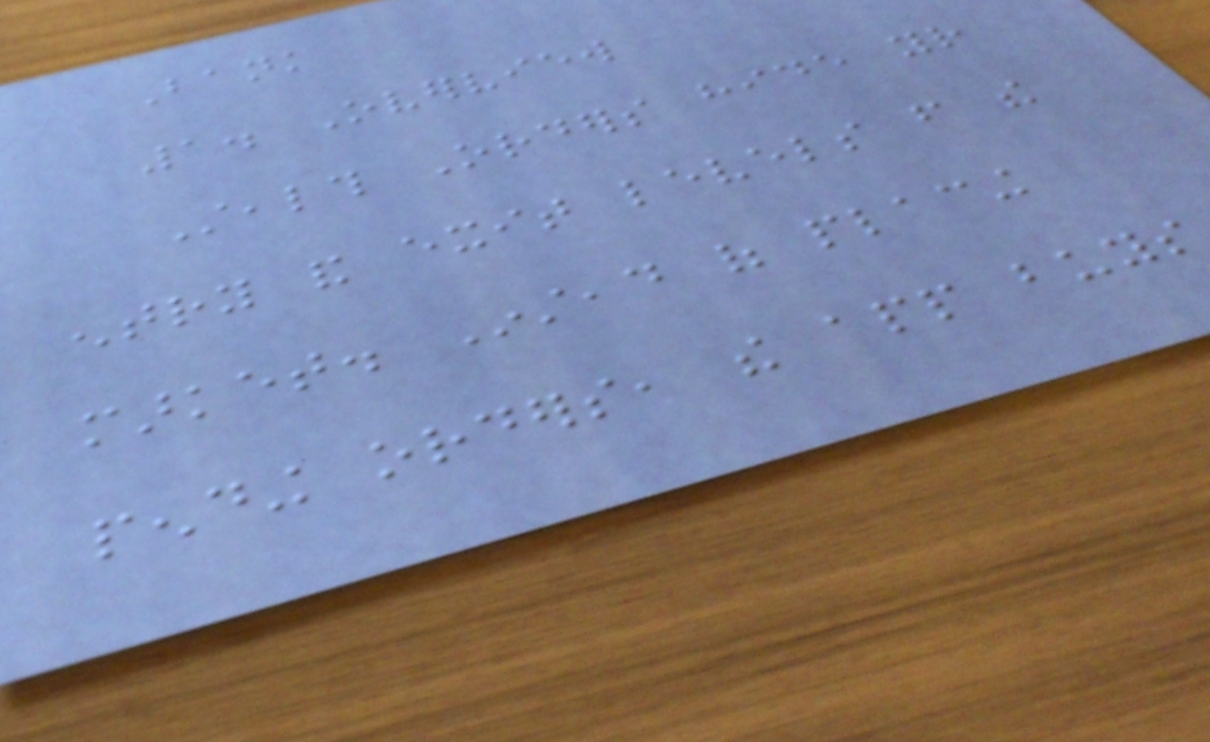Bank
1. Overview
Stealth Orders hide your
entry and exit levels from the
market. Instead of placing
pending orders, the app buys
